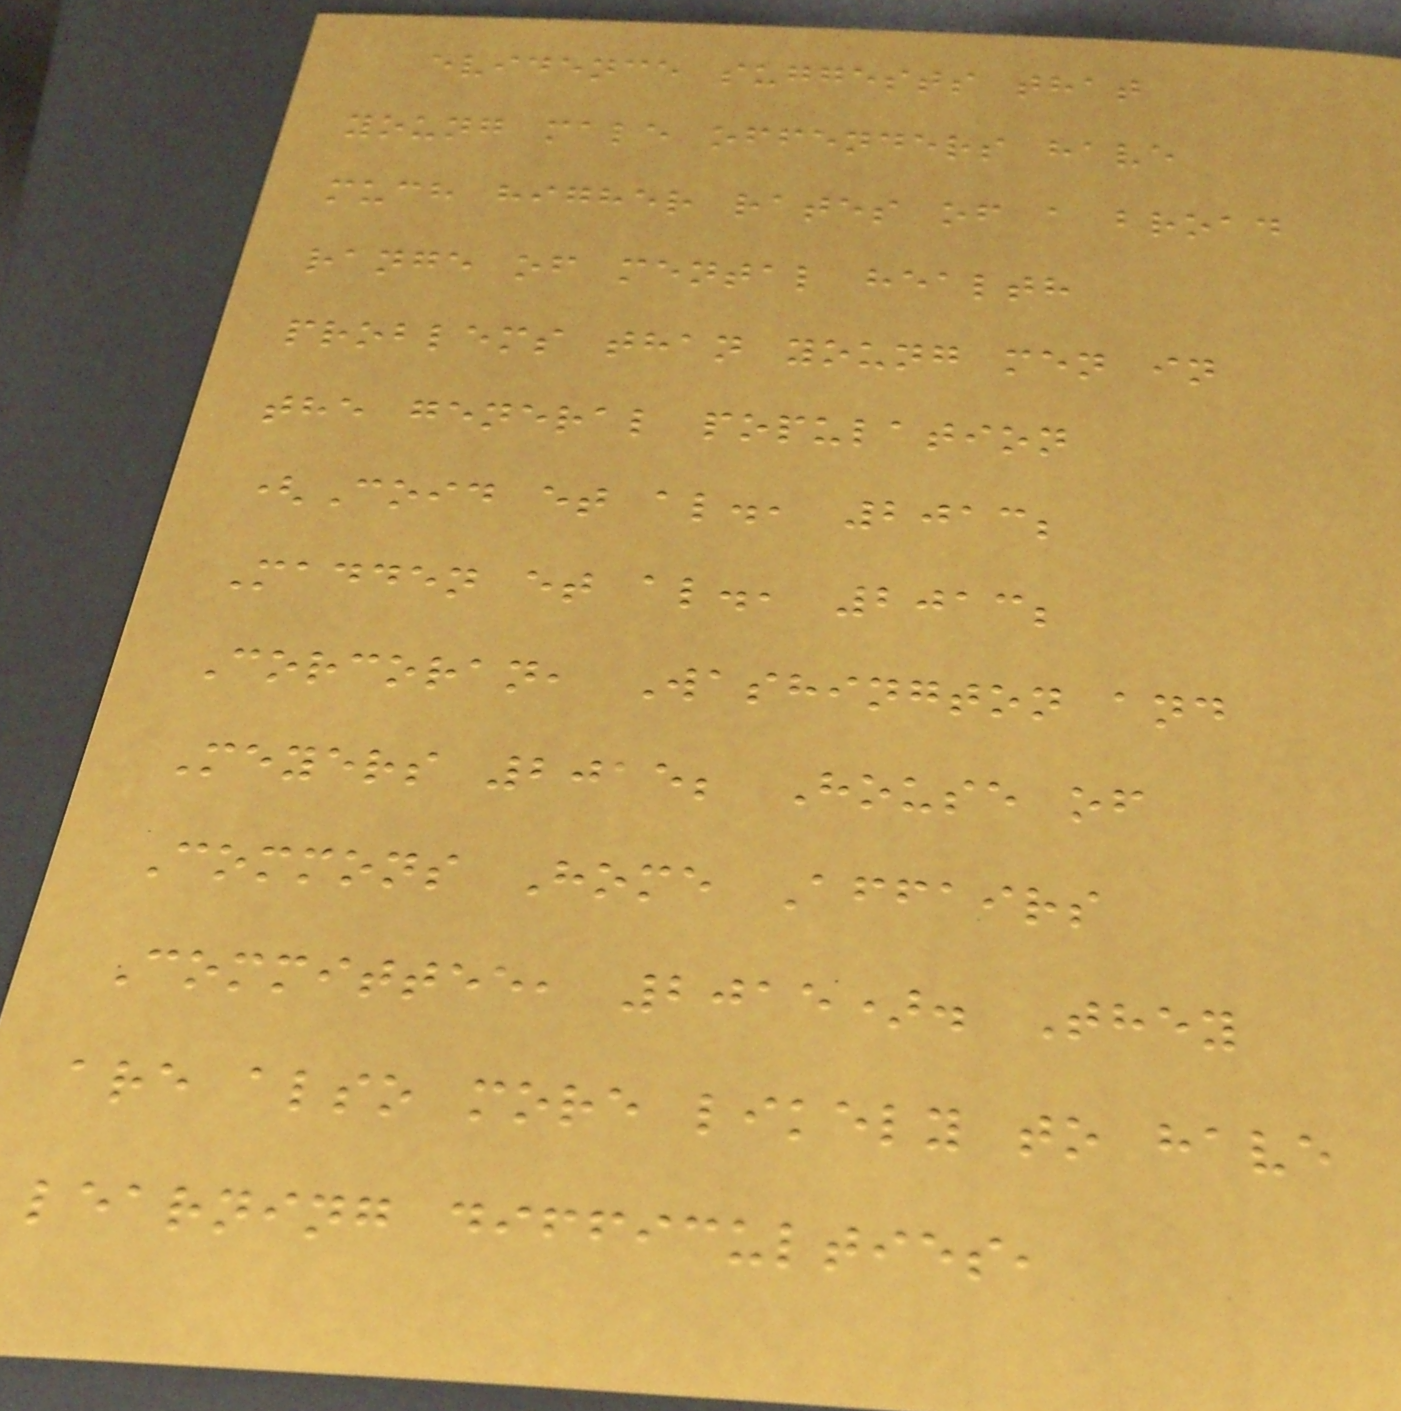evidence suggests that
young male offenders have
much higher rates of a broad
range of mental health
problems than young men in
the general population
(Coid et al., 2013;
Madden et al., 2013;
Corcoran, Washington and
Meyers 2015; House of
Commons Home Affairs
Committee, 2015). They
are also more likely to have
learning difficulties,
